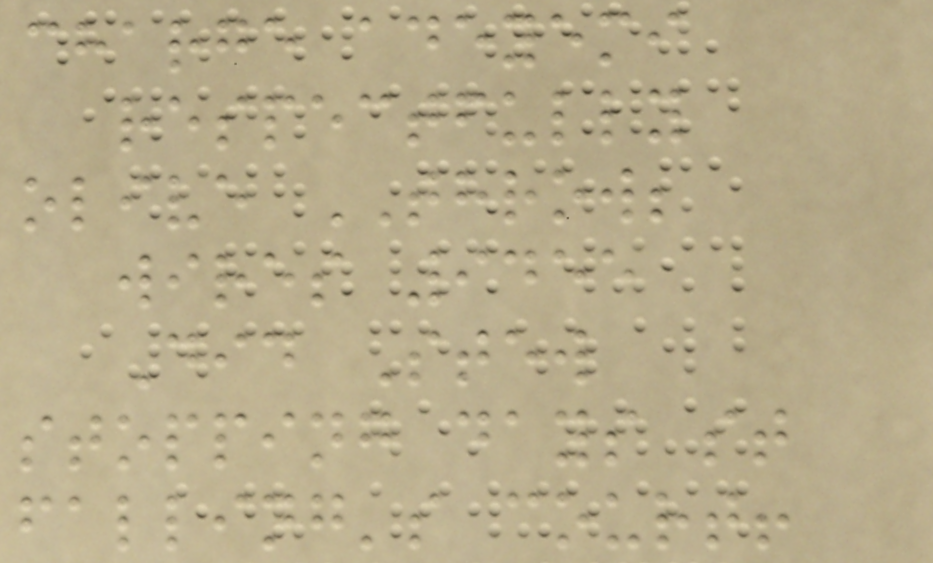charge adeyemi
respectfully
olive THROW;
wires 9455
Did Stew
stopping days st
falling's court!
